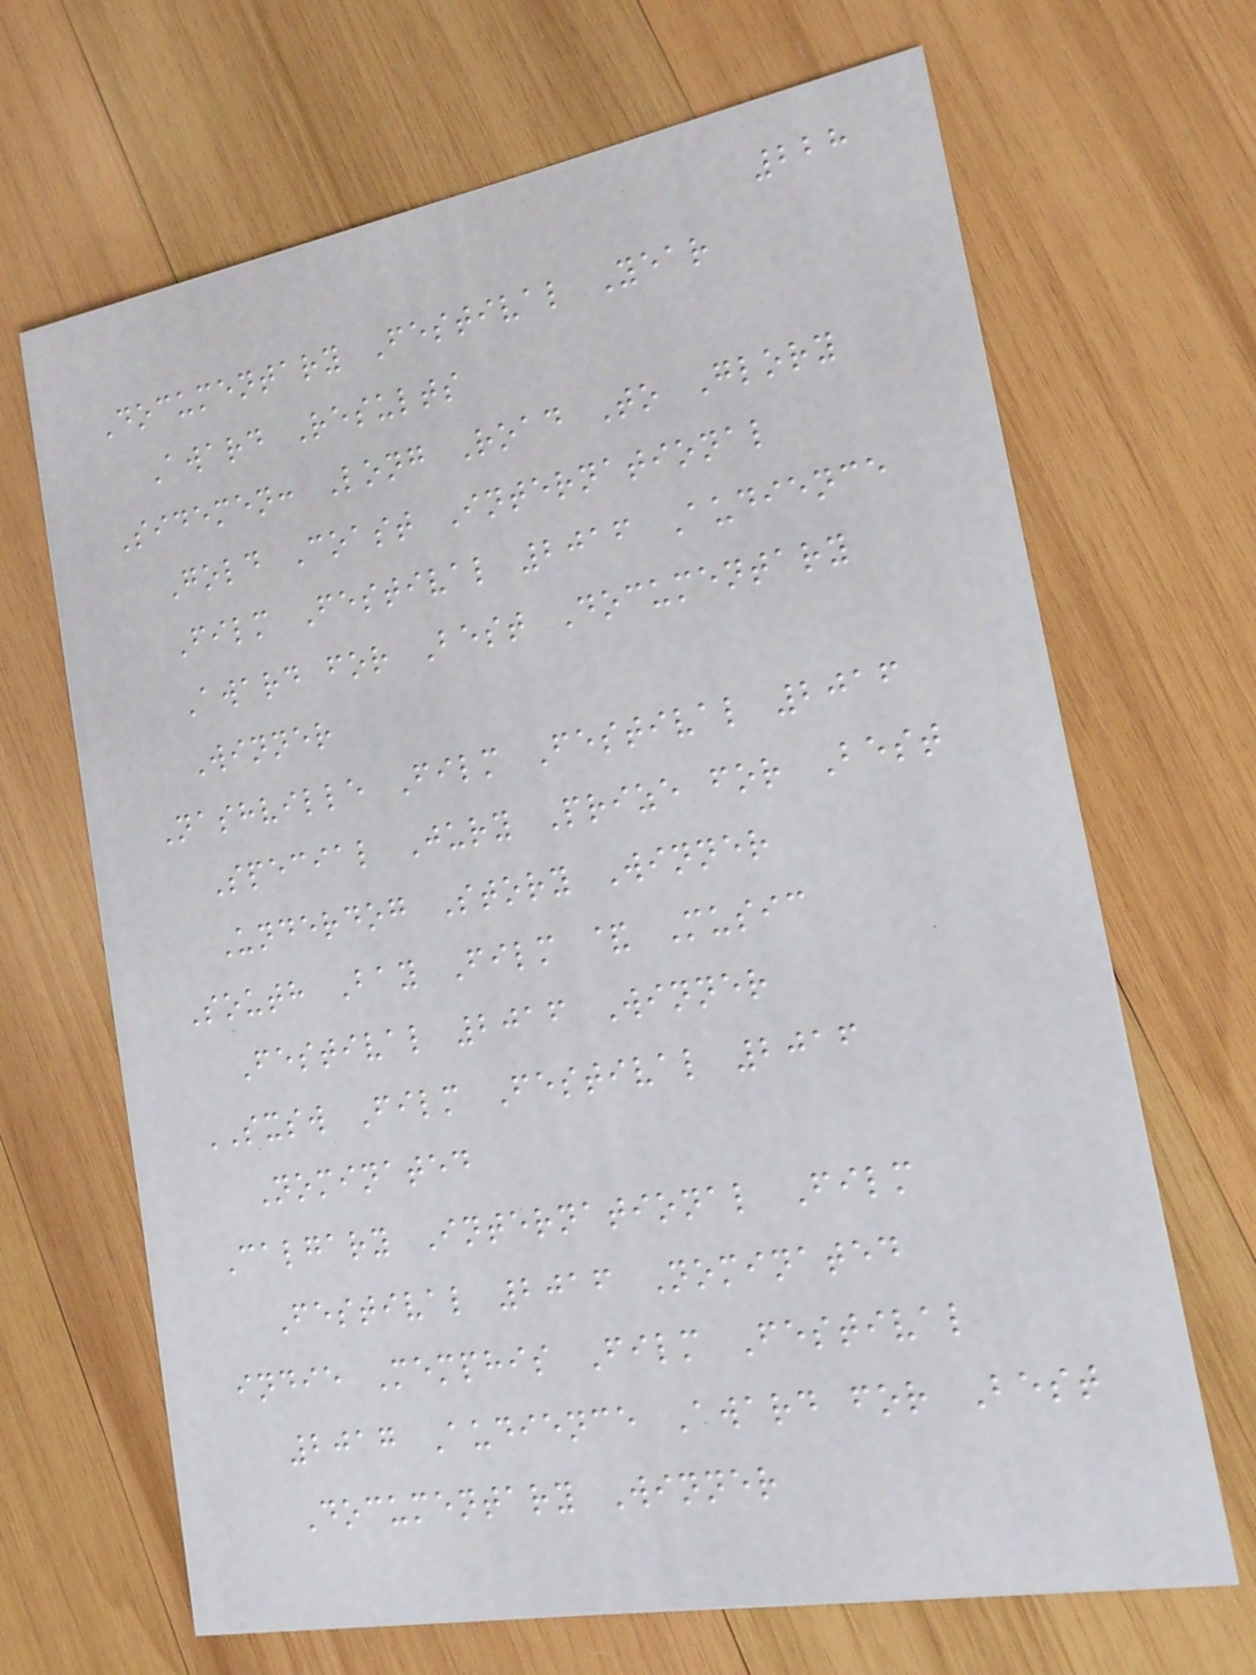228
Documentary Festival Year
Award Results
Sidemen: Long Road To Glory
Gold Coast International
Film Festival 2016 Audience
Award for Best Documentary
Winner
Nashville Film Festival 2016
Special Jury Prize for Best
Underdog Story Winner
South Bay Film & Music
Festival 2016 Winner
SXSW Film Festival 2016
Nominated
Calgary International Film
Festival 2016 Nominated
indie Memphis Film Festival
2017 Audience Award for Best
Documentary Winner
